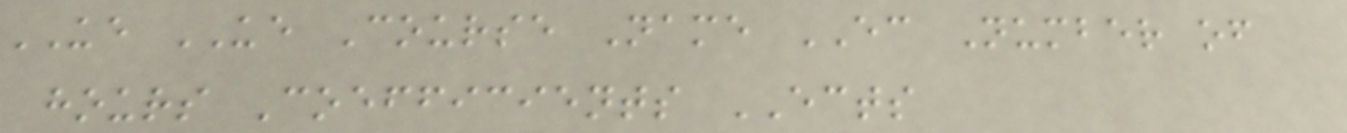UE UE Course Name EC Number of
hours Coefficients ECTS
